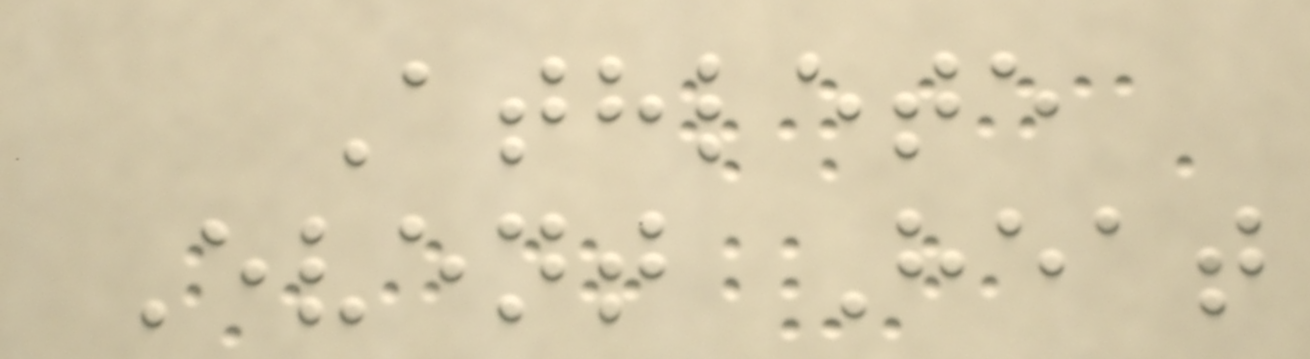Athlete
Event Heat
